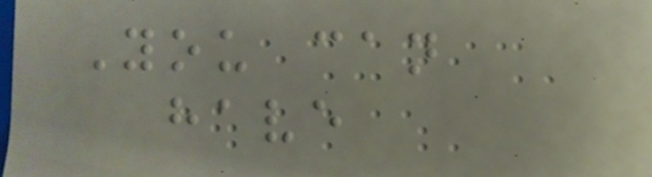You can
have
